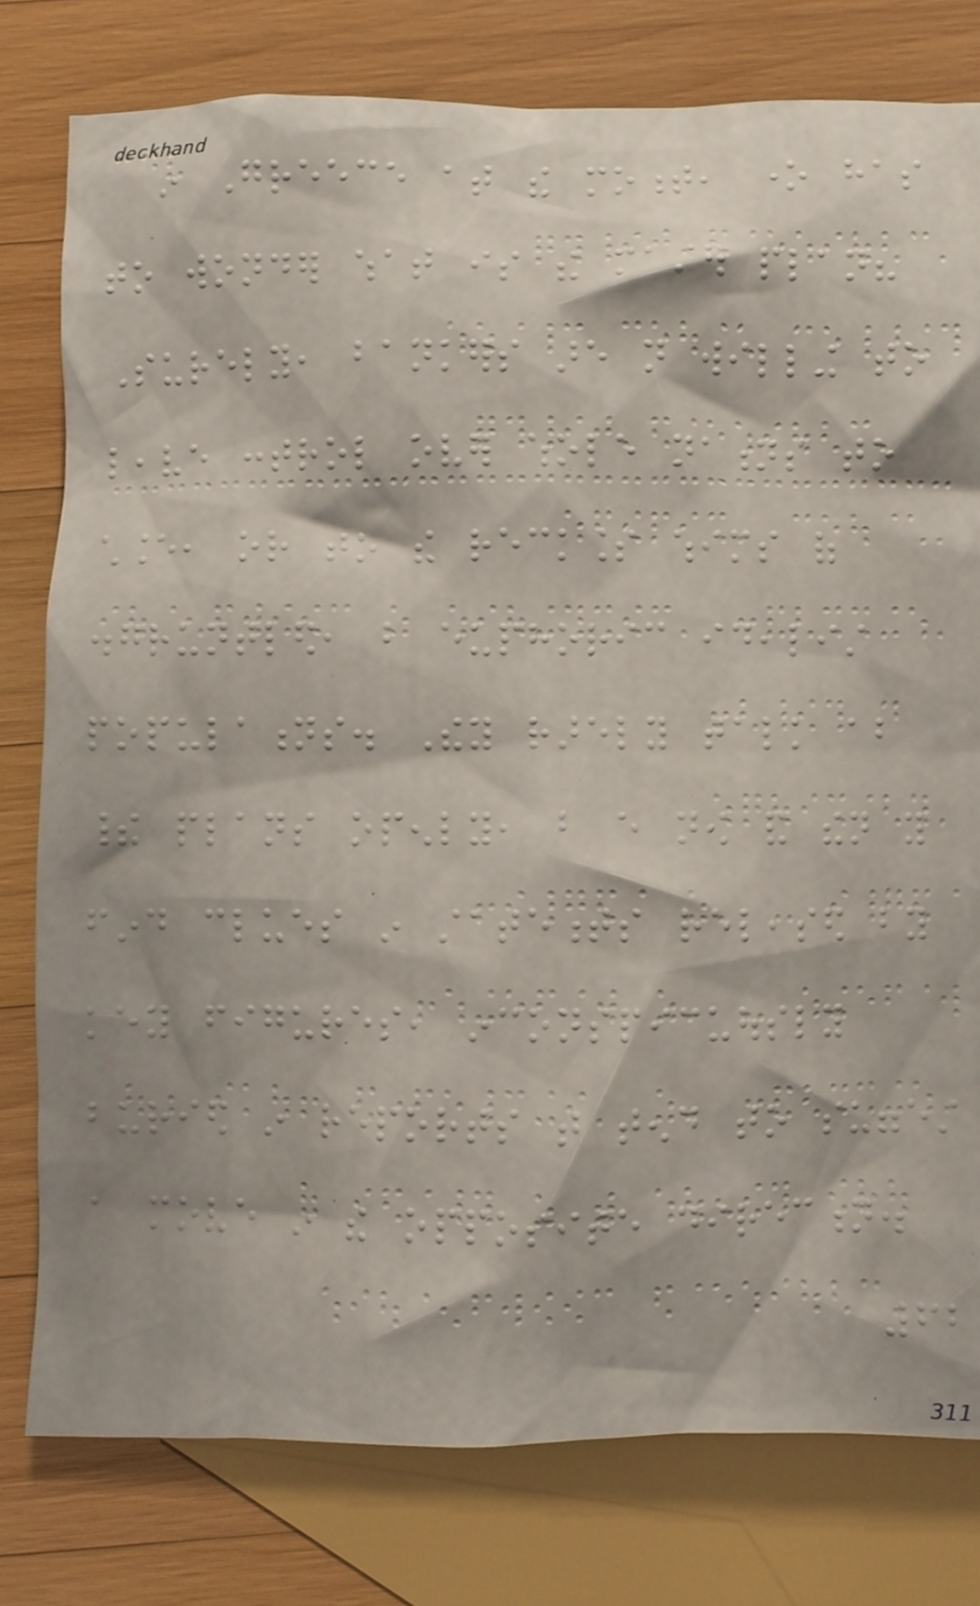in Greece at the moment, one has
to wonder what is the master plan?
Surely, bankers are not willing to
leave control over whole nations to
chance, or to the reckless whims of
disgruntled, but euphoric idealist
populations. They rarely talk about
their plans openly, but every now and then you
find clues in statements released by
key figures, inconspicuously
buried in reports that tend to suggest
a move in the opposite direction.
62
